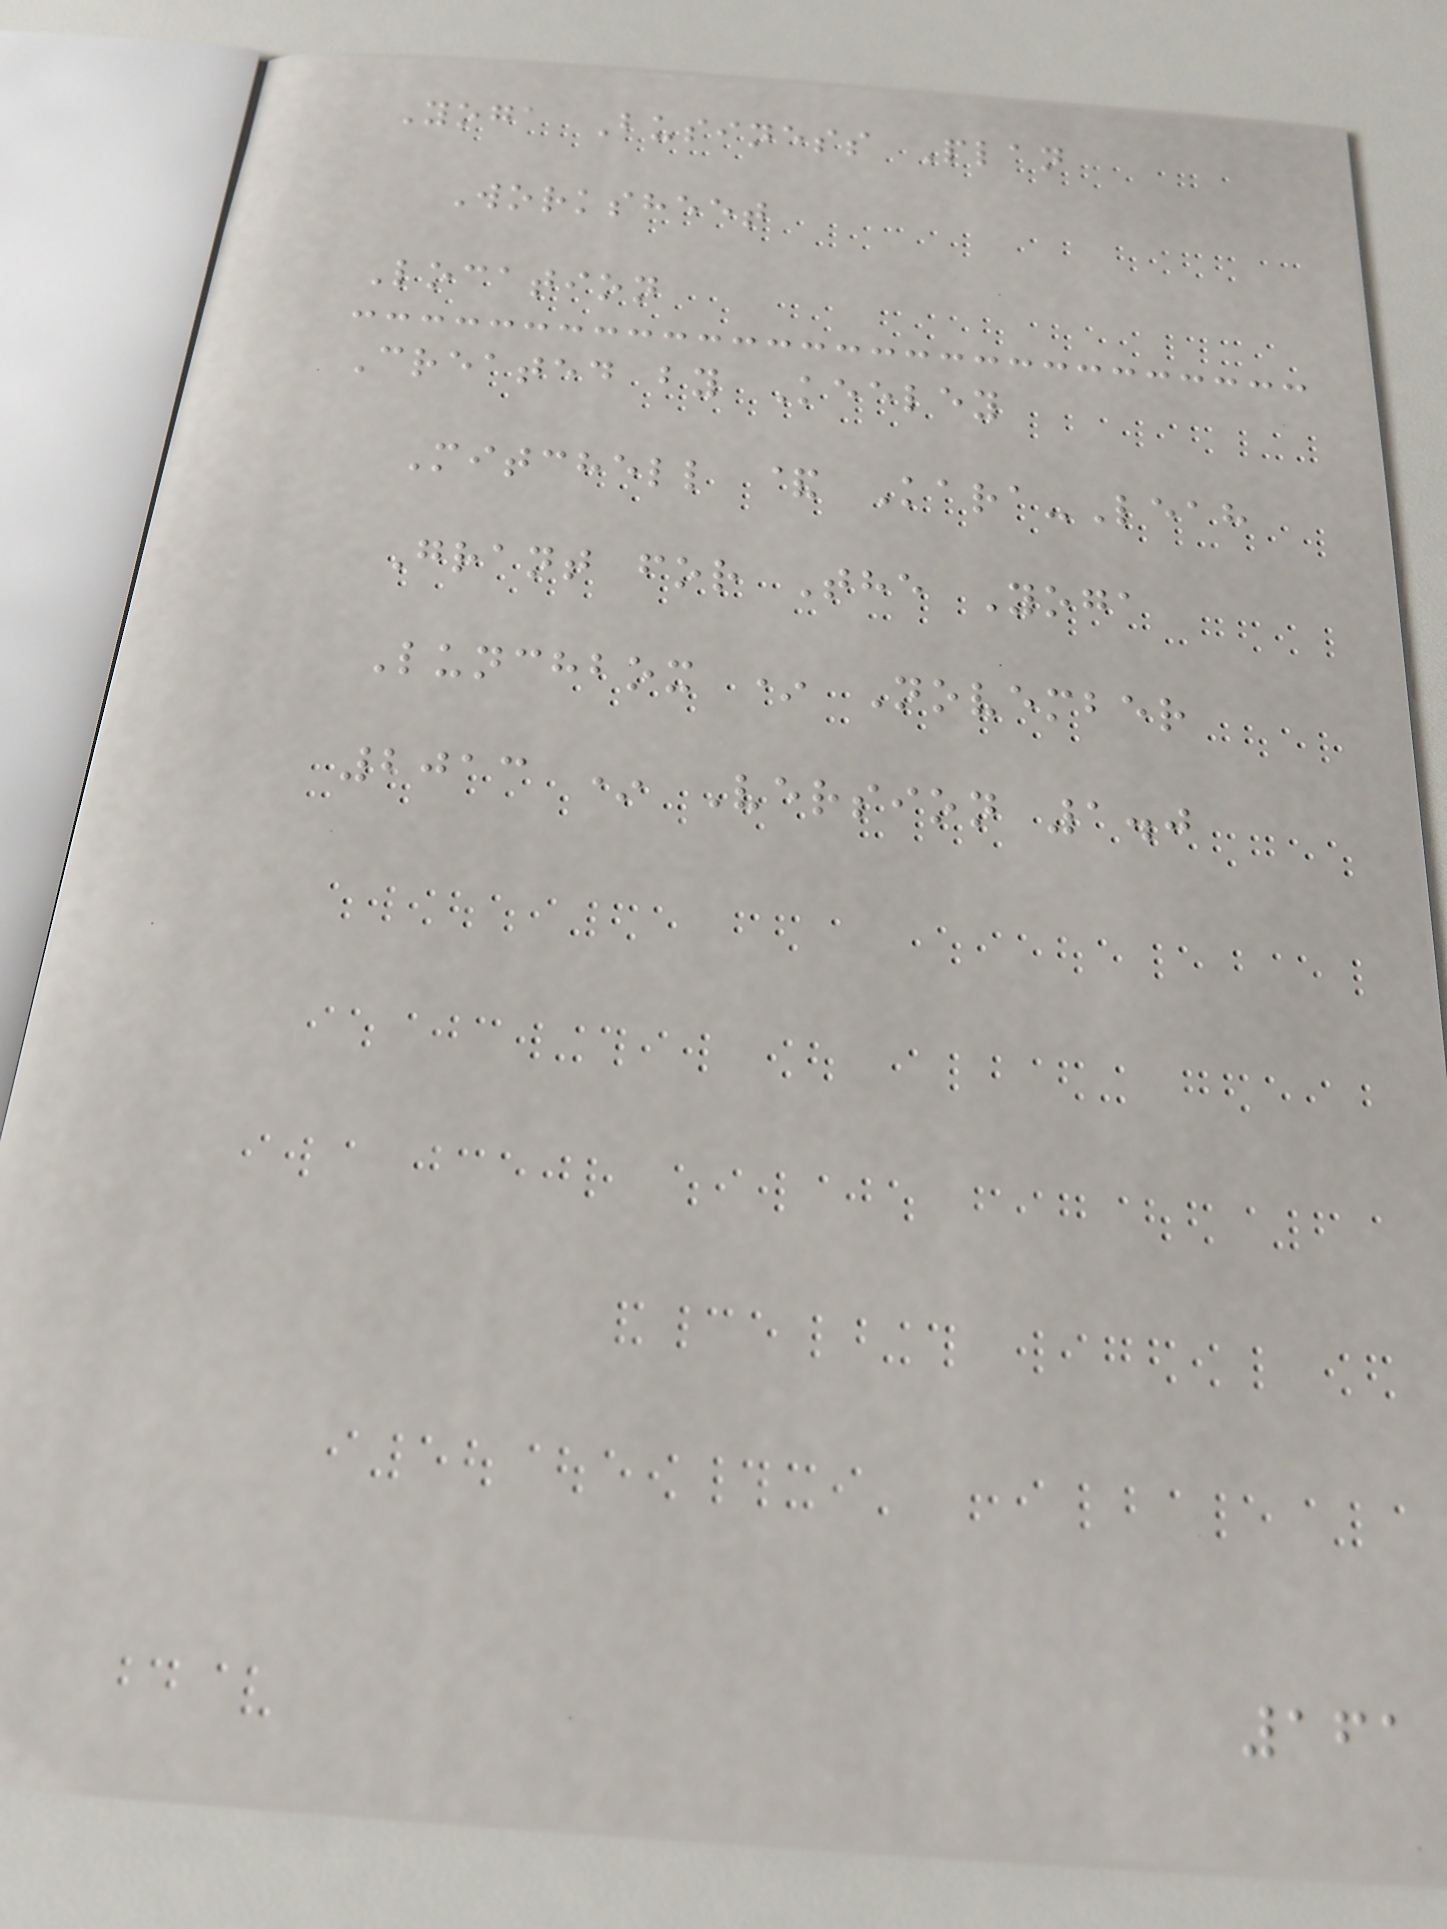Yoga Business Plan
Worksheet
Location
Created by Keeley
Mitchell & Kara-Leah
Grant for The Yoga
Lunchbox * November
2013 * Version 1.0
161
